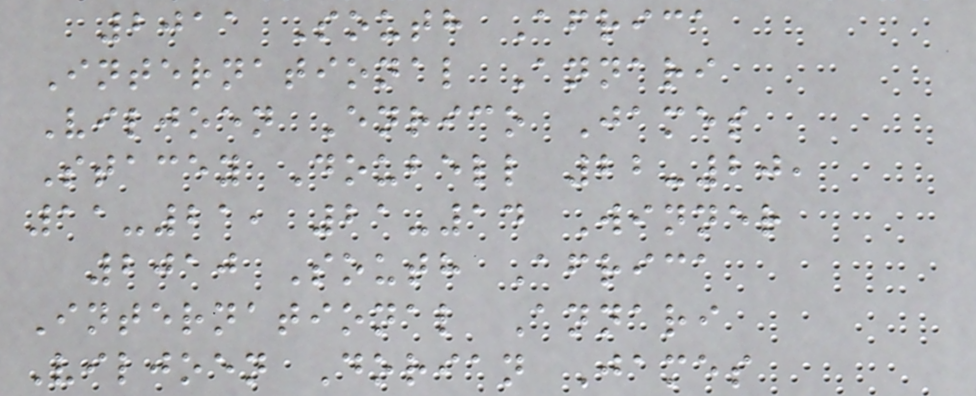2011 South Africa
International Annari
Viljoen Enrico James
Stacey Doubell 22-20,
11-21, 21-14 Winner
2010 South Africa
International Annari
Viljoen Dorian James
